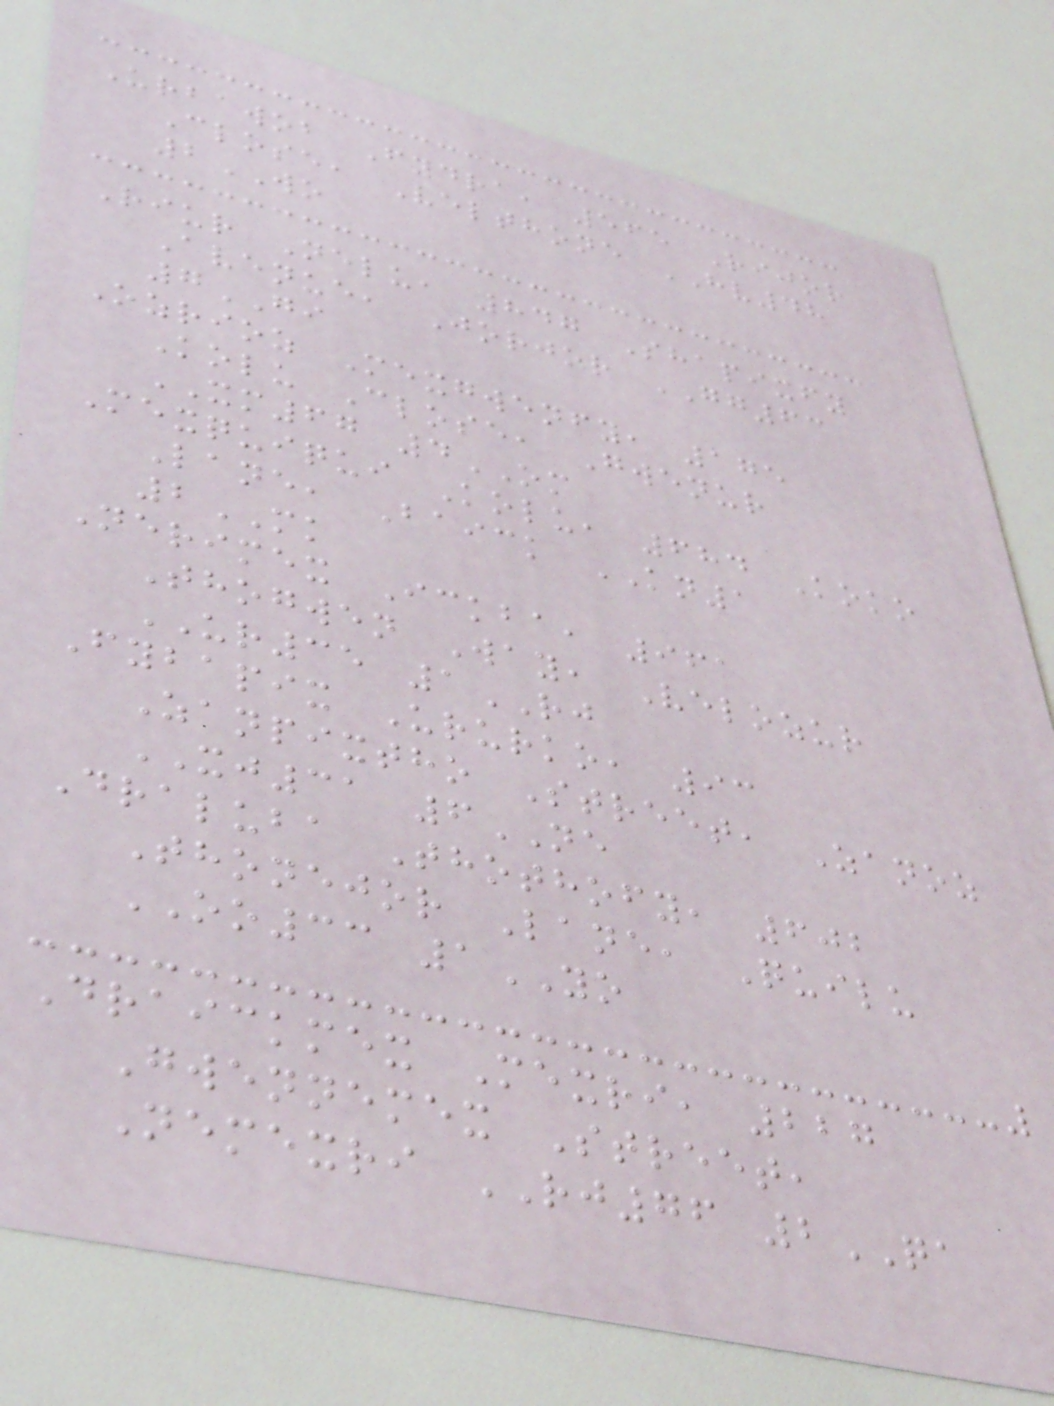Urbawob Fydra, 565 Rijor
Close, Velthone HV48
2WO
Riur Nelu, 847 Shapixfy
Avenue, Jorjor GG63
7GI
Ozrioz Mexgwenfy, 175
Kolu Close, Gwenur
XM67 4OM
Mexquiqui Kolu, 684 Koko
Lane, Baick KN1
2MK
Nerimex Ickba, 961
Thogwen Way, Velozur
UR35 1RJ
Fybapix Ururko, 93
Zanpixtho Street, Zanoz
XJ31 6NE
Draluba Thothofy, 602
Thonejor Lane, Quilu
OO33 1YO
Draickmex Mexri, 227
Gwennemex Street,
Nemexri RJ76 2QA
